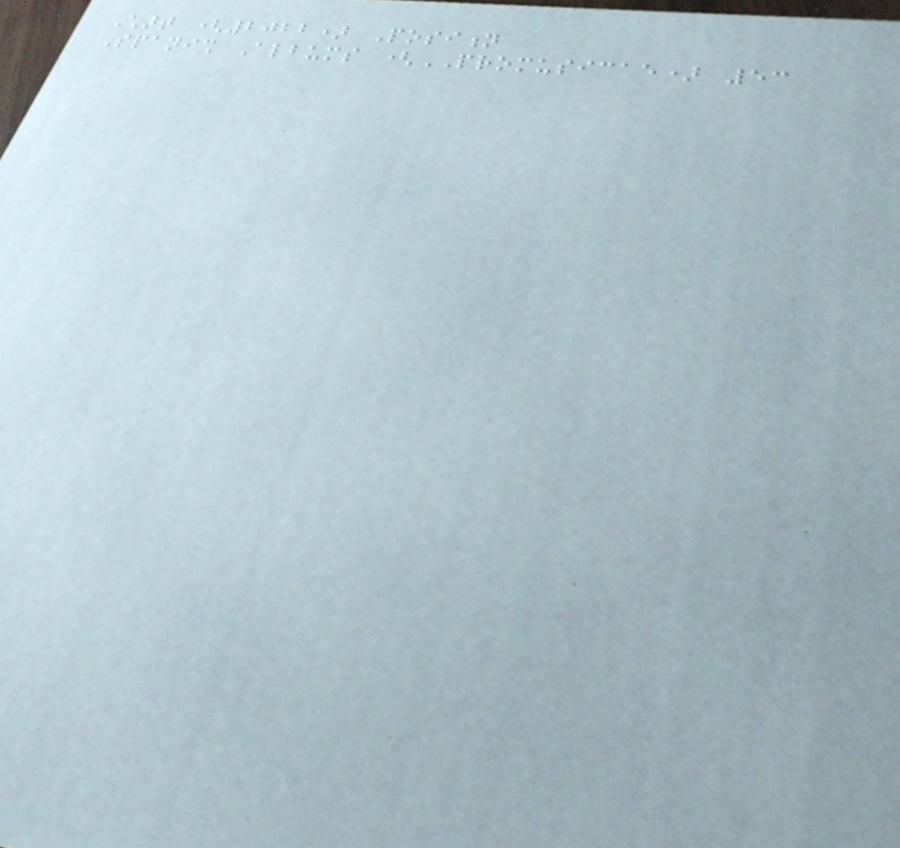Chart (2022) Position
Spanish Albums (PROMUSICAE) 53
